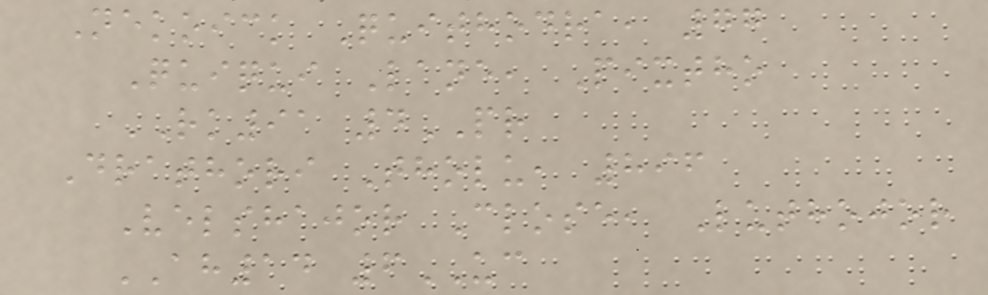Nekoick Quithodra, 77
Quiqui Lane, Pixtho
RK91 4PR
Drathori Tholu, 896
Velshajor Close, Luthojor
AH14 6UC
